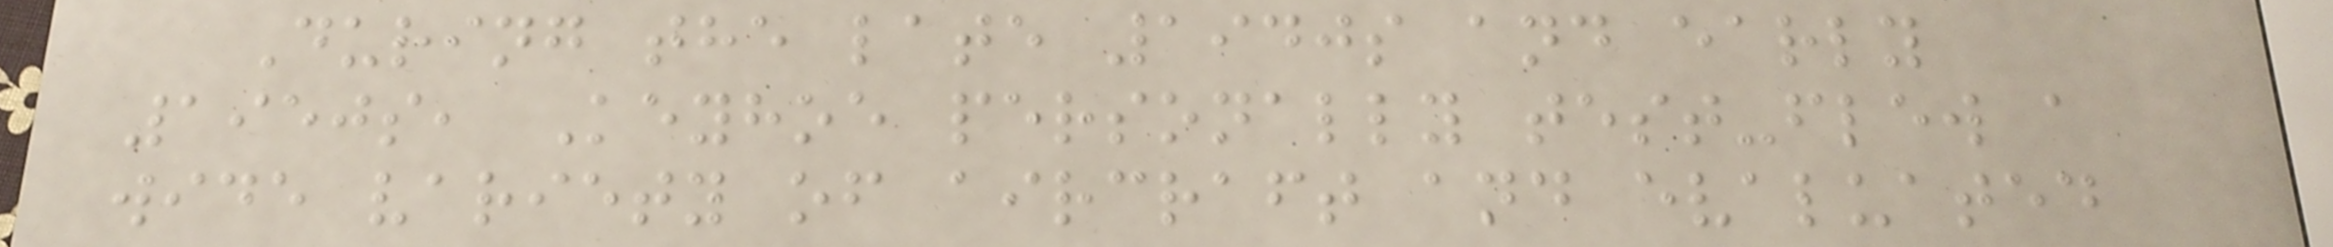During the late 1940s and early
1950s, Keyhoe personally test-flew a
wide variety of aircraft and evaluated
